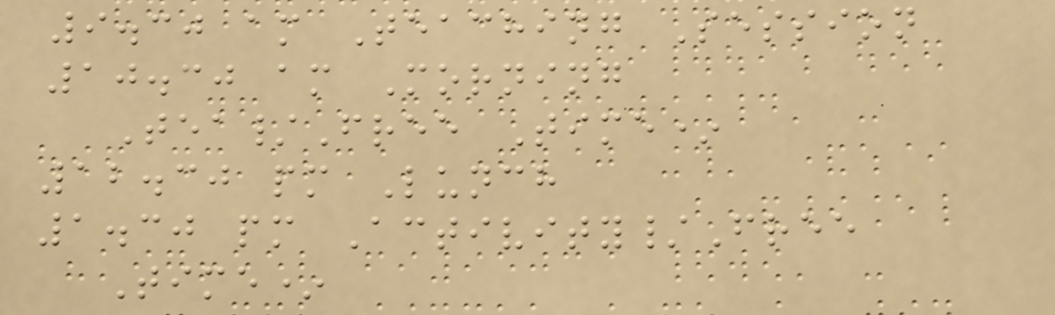9.30 am Teaching Session
10.30 am Morning
Tea/Free Time*
12.30 pm Lunch
1.30 pm Activity/Free
Time*
